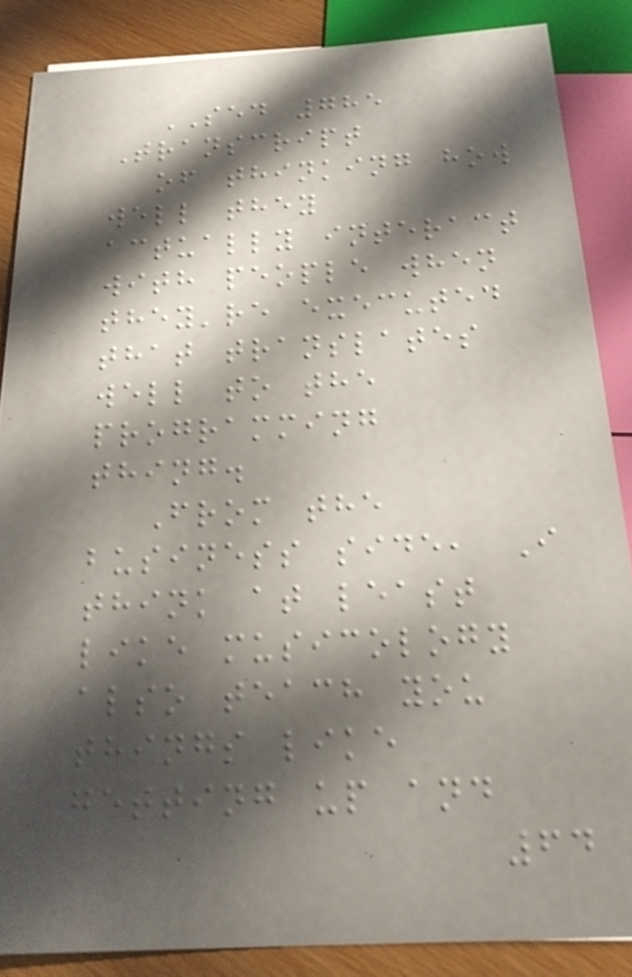SED 785
Transcript
of thinking how
well they
actually interact
with people when
they're executed
that translates
well to the
programming
thing.
From the
business side, I
think at least
like musicology
also teach you
things like
getting up and
64
